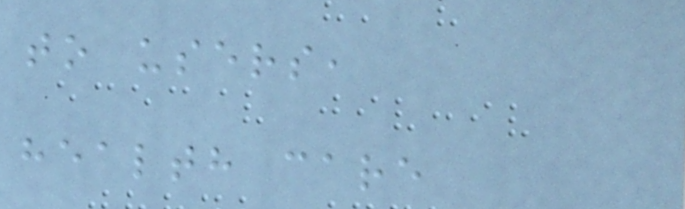to users,
health care
